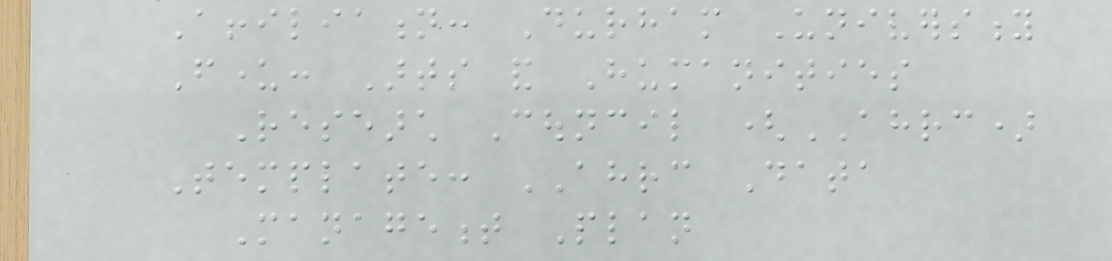Affiliation: Durham University
Funder: Arts and Humanities
Research Council (AHRC)
Template: AHRC Data
Management Plan
